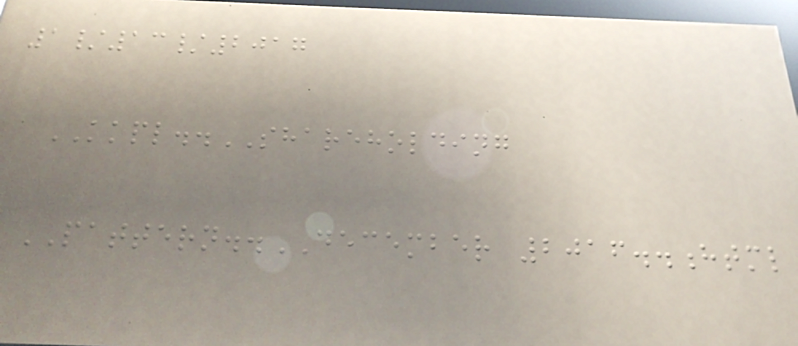1/13/2017
KKPL..SHAREHOLDING
PATTERN..DECEMBER 2016..html
